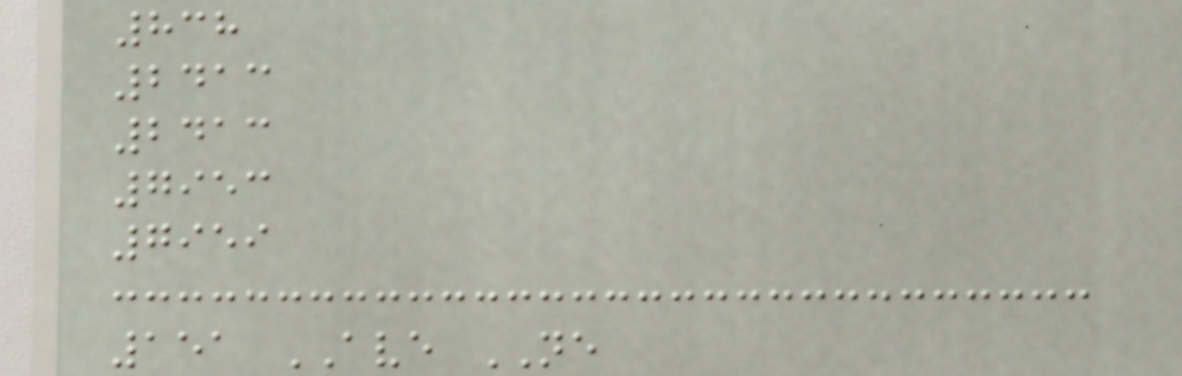838
2413
2413
7953
7959
151 AVE NE
